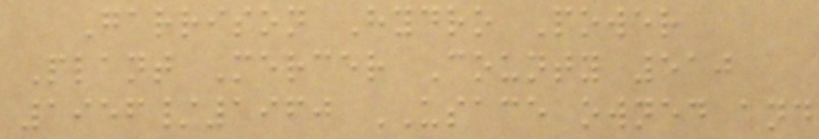Garrison Hydro Power
Plant Mercer County 510
1956/1960 USACE owned and
